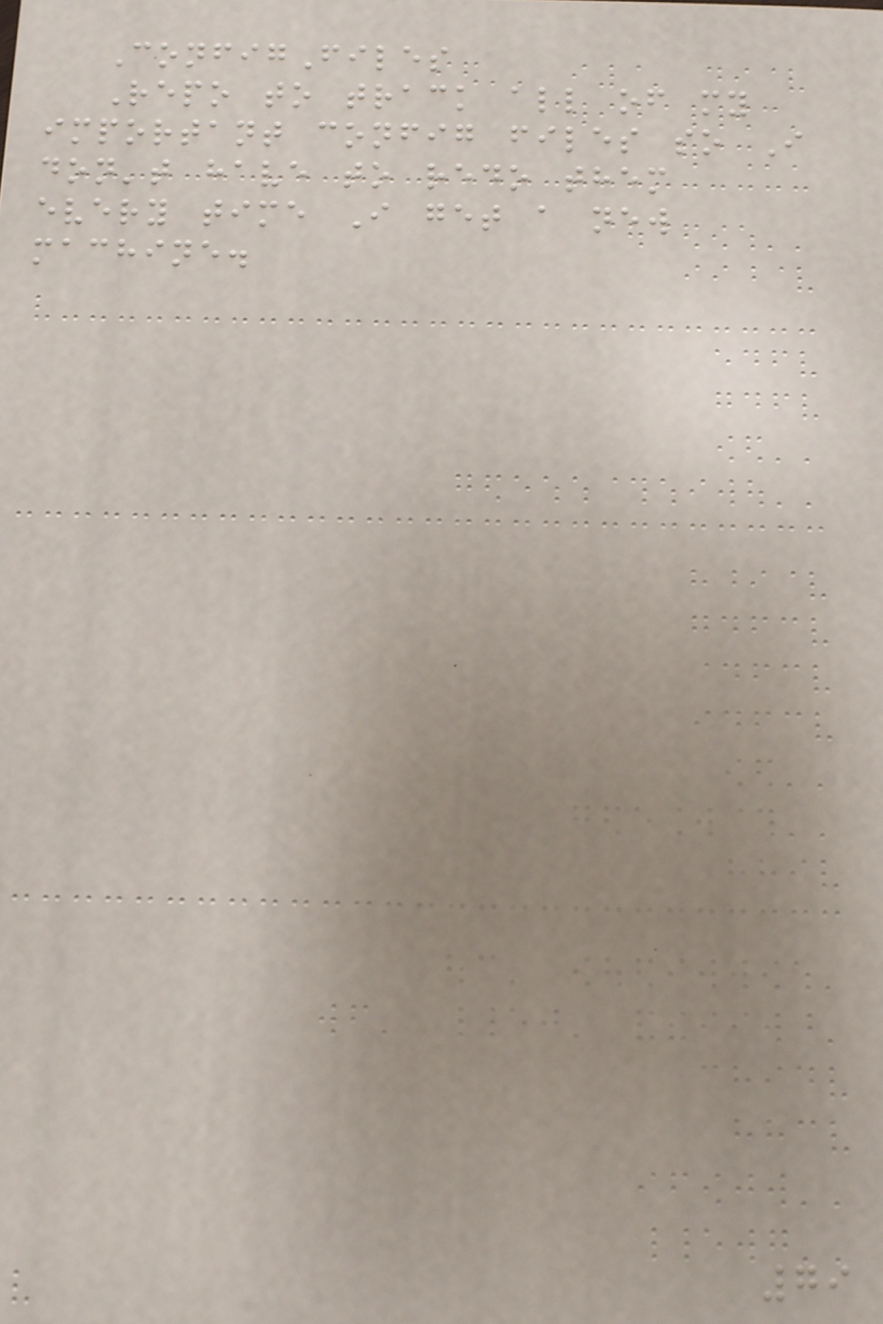ConfigFiles
Repo to track all of my
important config files so I
don't have to redo them
every time I get a new
machine.
79
